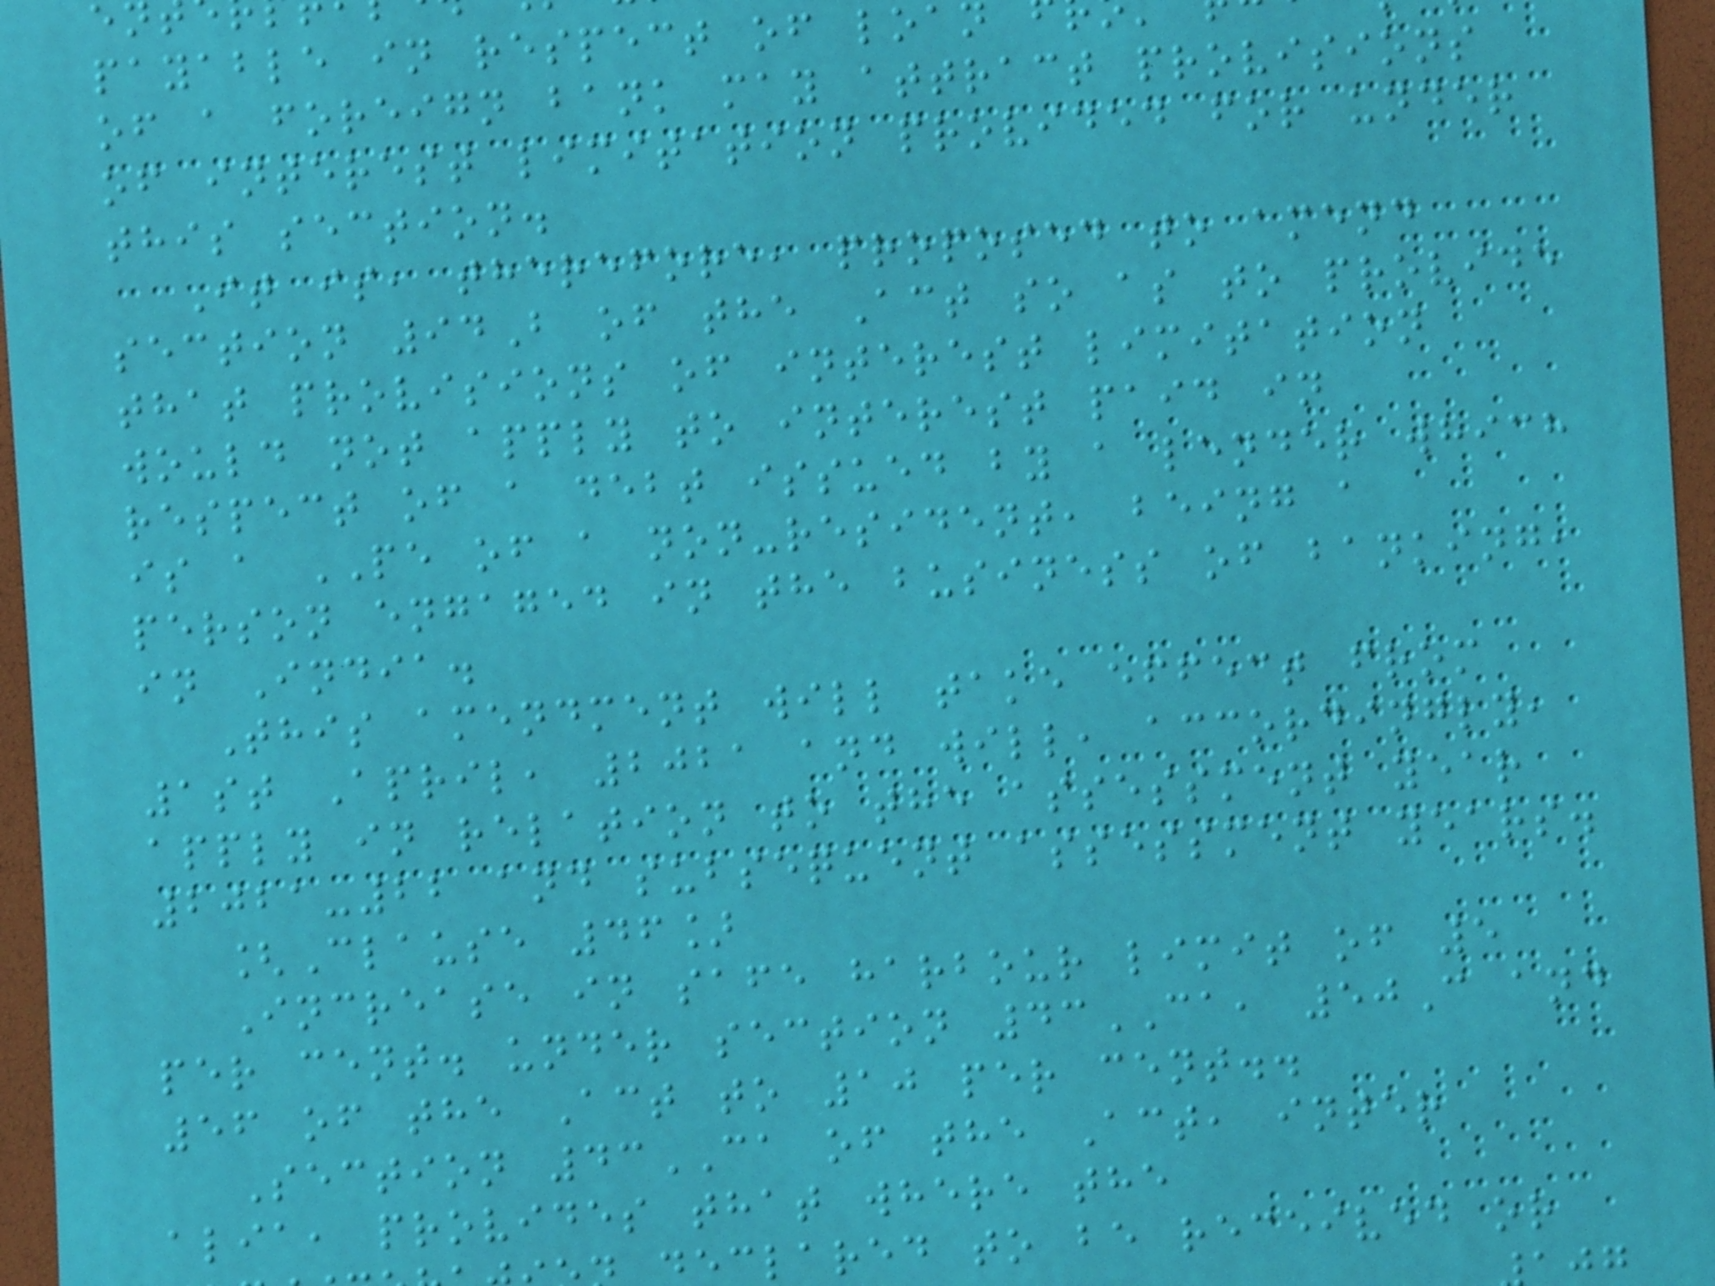payable in respect of loan
of a foreign bank may attract provisions
of interest limitation provided for under
this section.
It is, therefore, proposed to amend
section 94B of the Act so as to provide
that provisions of interest limitation
would not apply to interest paid in
respect of a debt issued by a lender which
is a PE of a non-resident, being a
person engaged in the business of banking,
in India.
This amendment will take effect from
1st April, 2021 and will, accordingly,
apply in relation to the assessment year
2021-22 and subsequent assessment years.
[Clause 46]
Increase in safe harbour limit of 5
per cent. under section 43CA, 50C and
56 of the Act to 10 per cent..
Section 43CA of the Act, inter
alia, provides that where the
eclared to be received or
